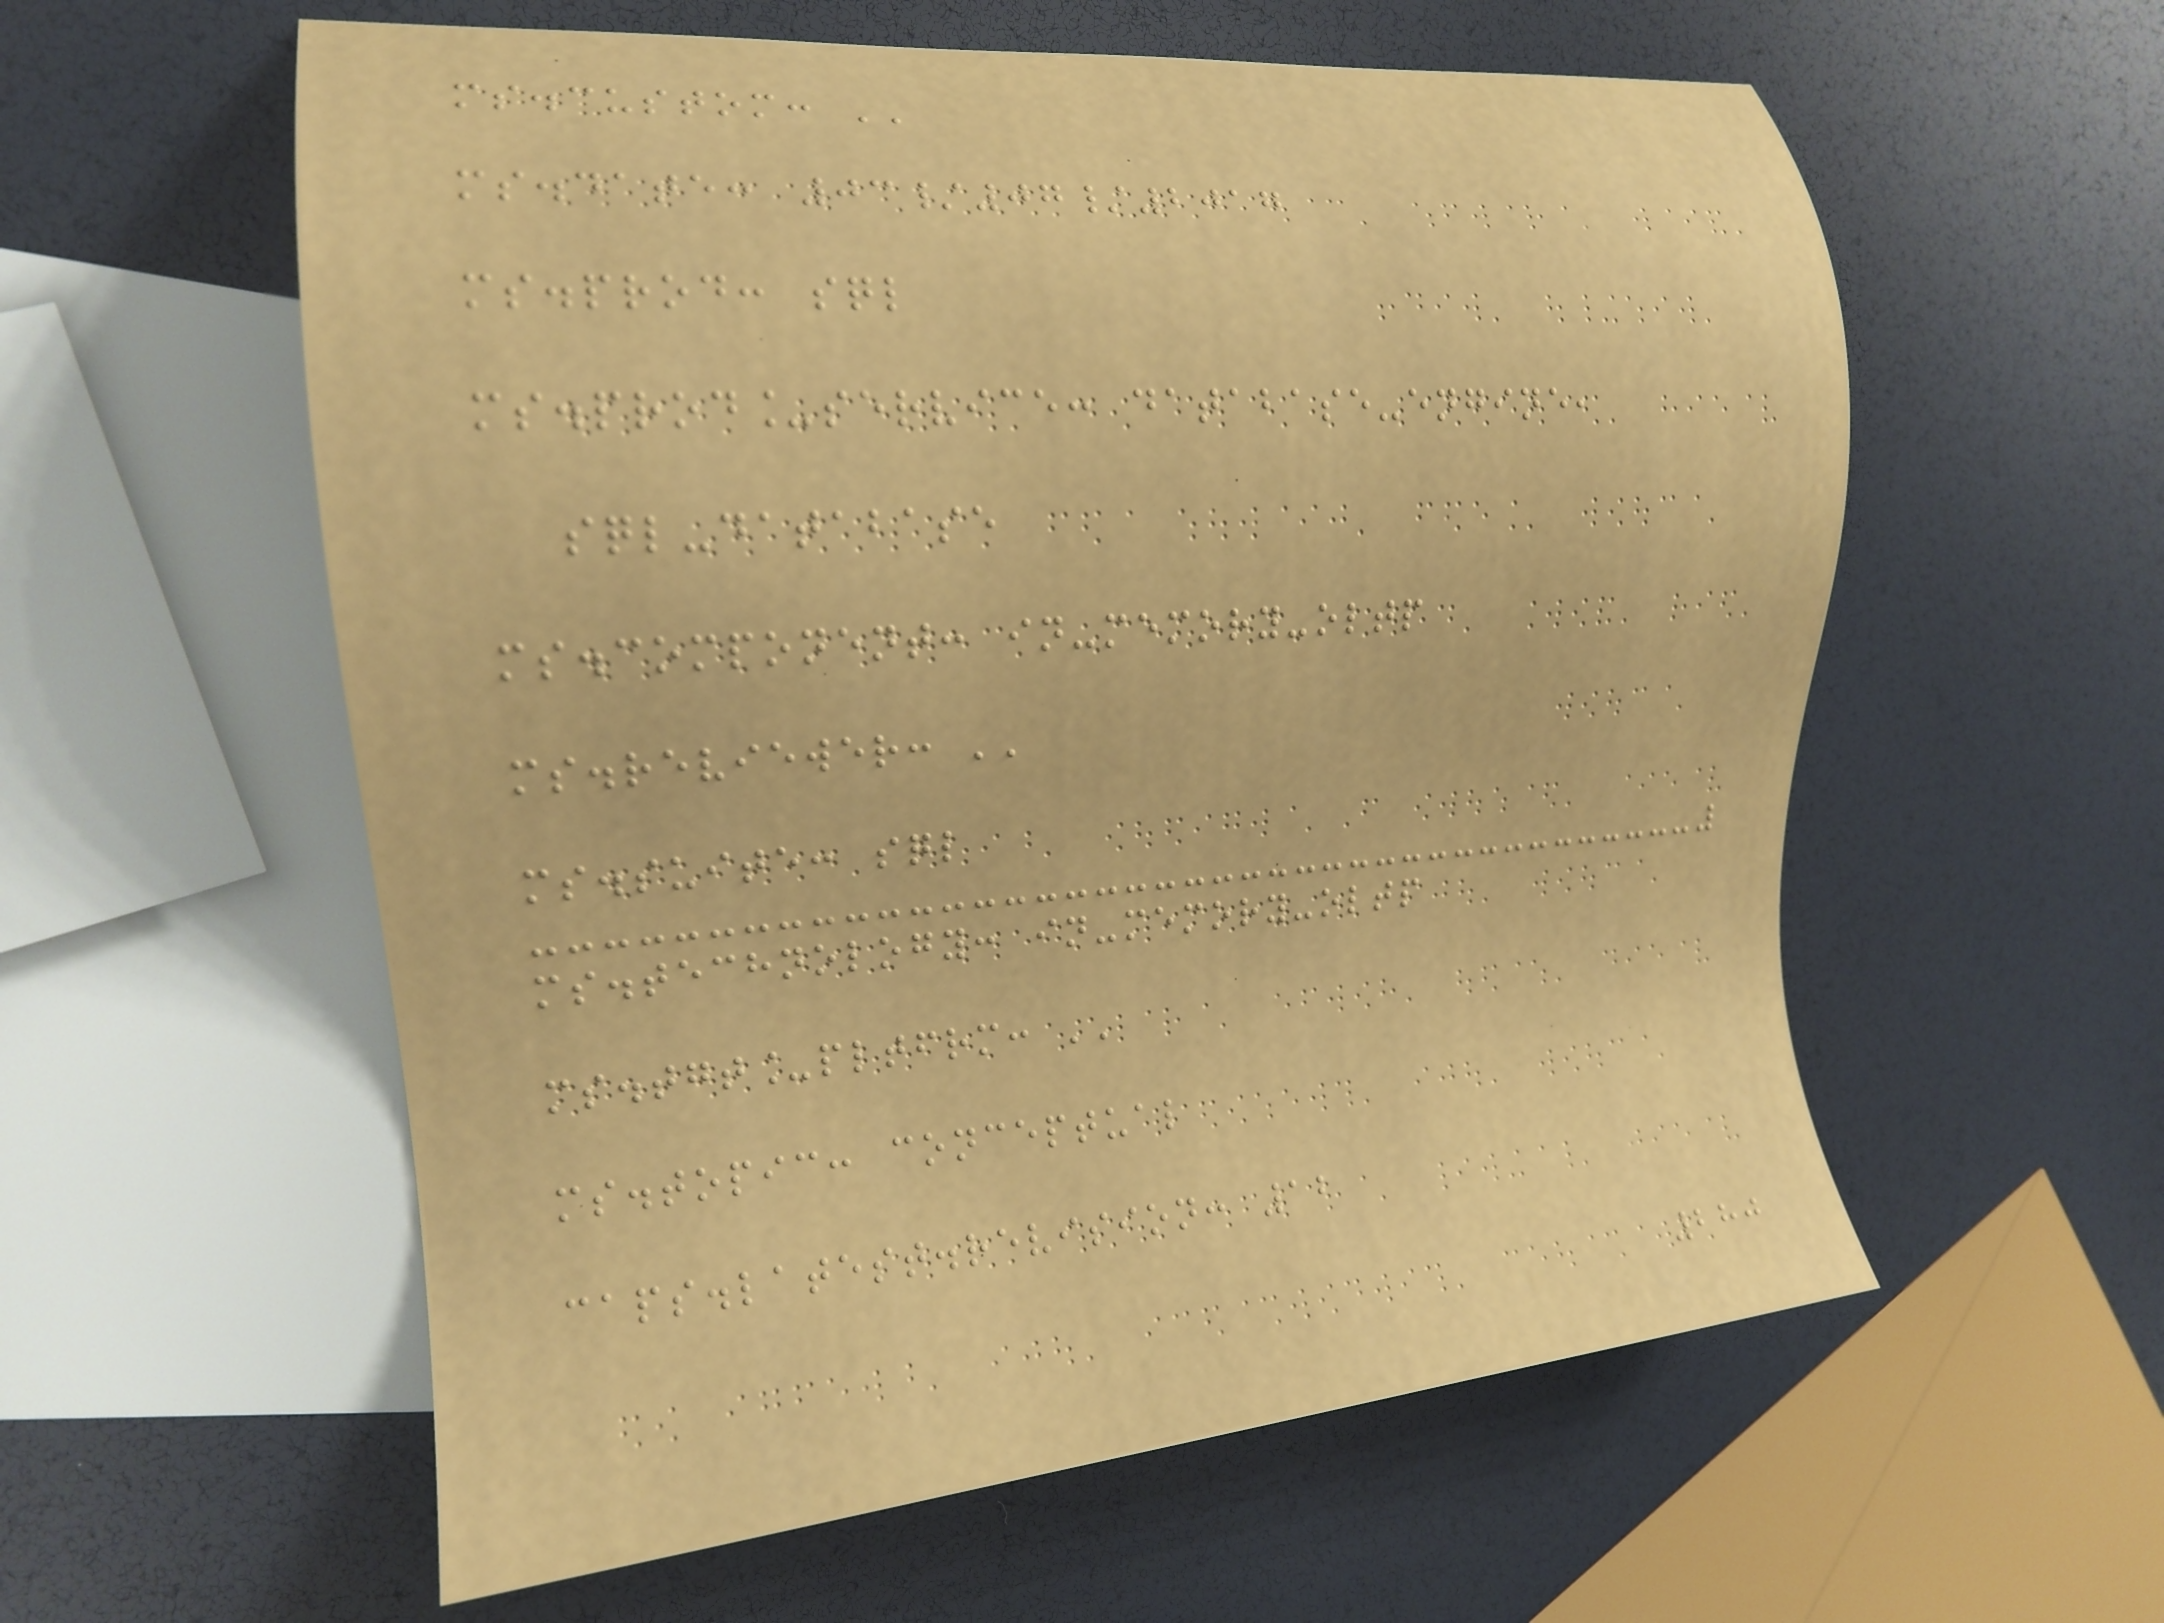ms.custom: ''
ms.date: 03/07/2017
ms.prod: sql
ms.prod_service: database-engine,
sql-database
ms.component: in-memory-oltp
ms.reviewer: ''
ms.suite: sql
ms.technology: in-memory-oltp
ms.tgt_pltfrm: ''
ms.topic: conceptual
caps.latest.revision: 12
280
